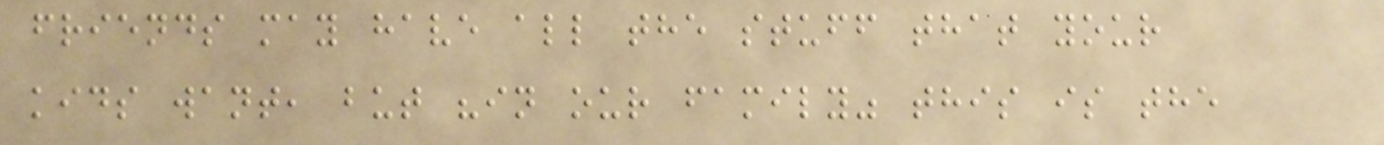friends may have all the stuff that your
kids want, but "in our family" this is the
